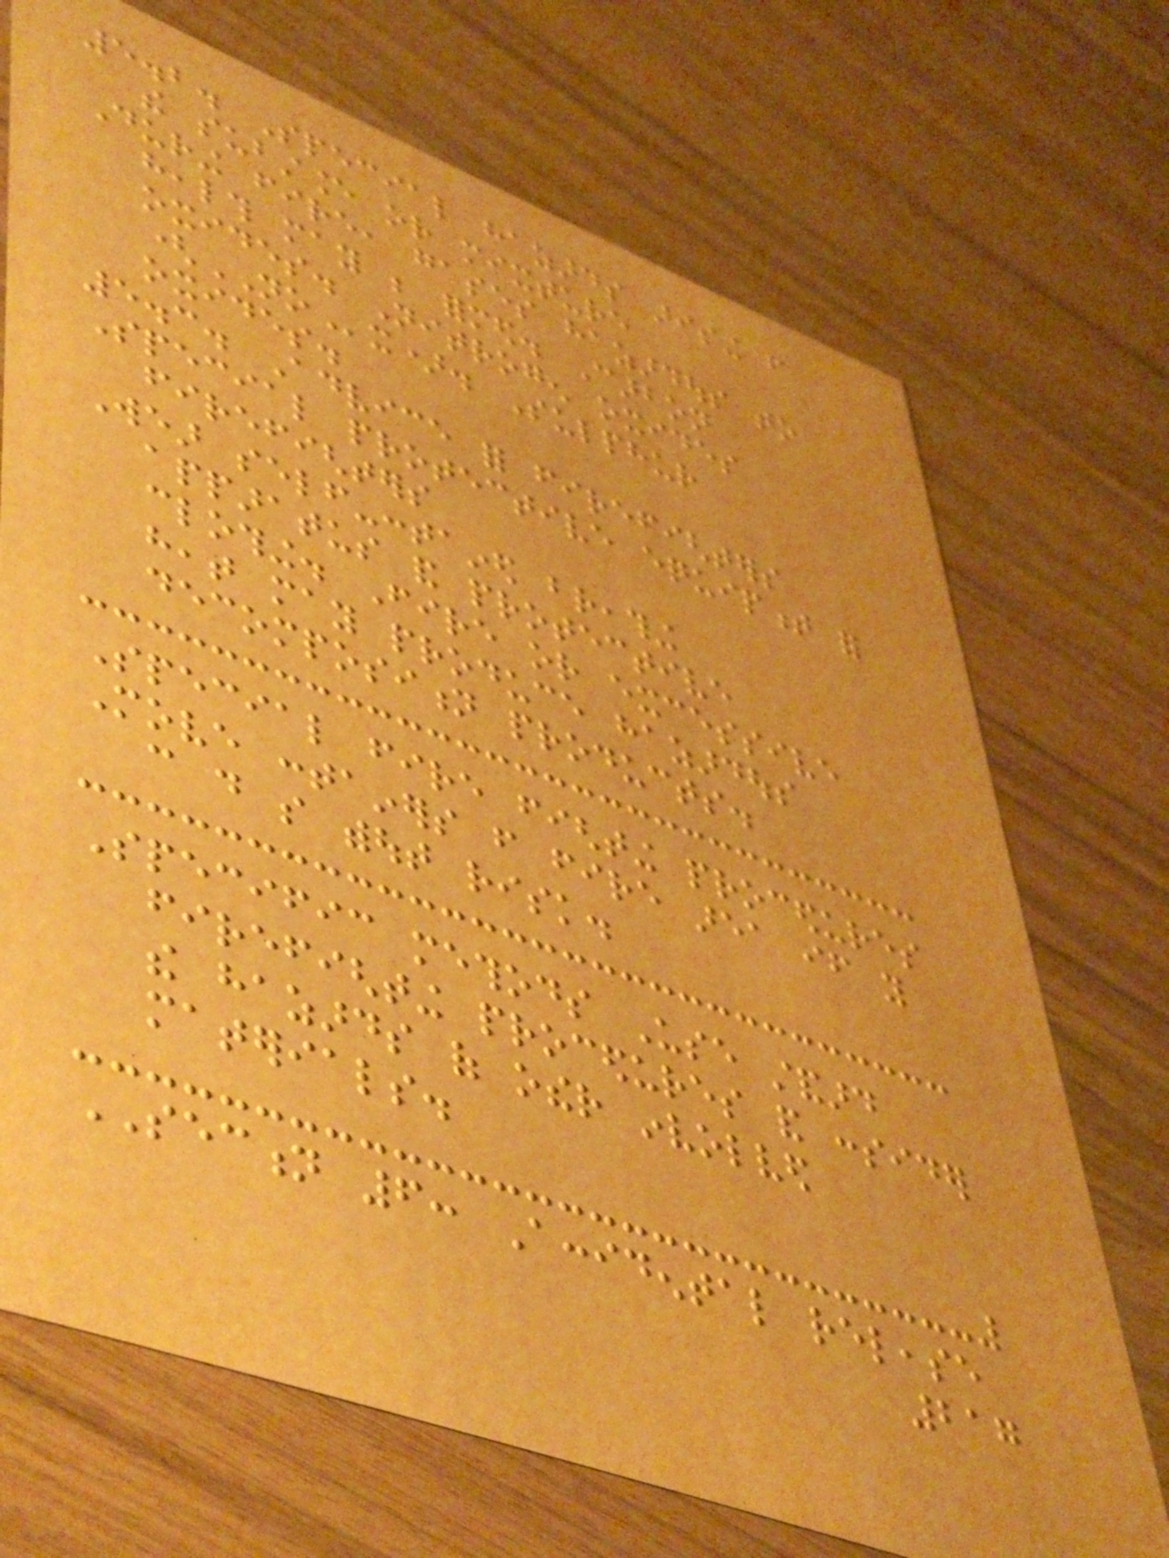5.2. Special hazards arising from
the substance or mixture
During fire, gases hazardous to
health may be formed. Carbon
oxides. Nitrogen oxides
(NOx). Sulphur
oxides.
5.3. Advice for firefighters
Special protective equipment for
firefighters
Wear self-contained breathing
apparatus and protective
clothing. Fire or excessive
heat may produce hazardous
decomposition products.
Special fire fighting procedures
Move containers from fire area if you
can do so without risk.
Specific methods Use standard
firefighting procedures and consider
the hazards of other involved
materials.
SECTION 6: Accidental release
217
